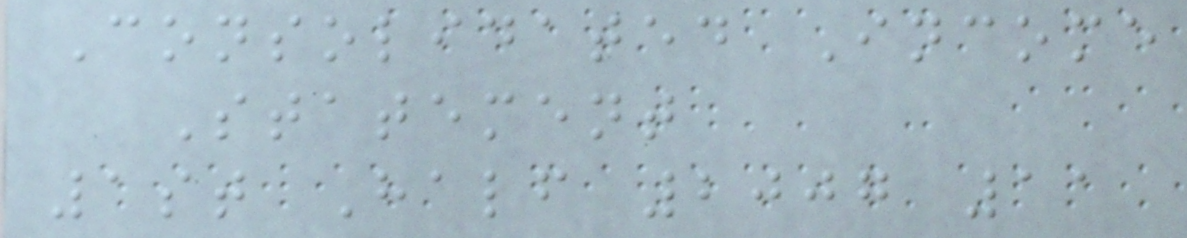Consolidated Income
Statement
1st Half 2007 11
